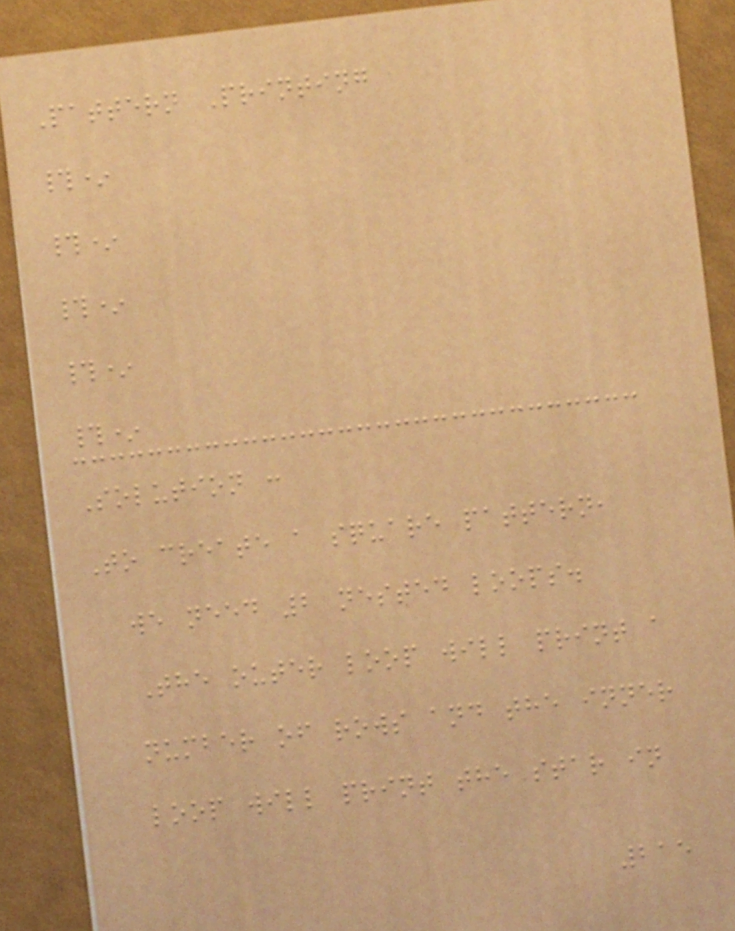Pattern Printing
#*
#*
#*
#*
#*
Solution :
To create a square pattern,
we need 2 nested loops.
The outer loop will print a
number of rows and the inner
loop will print the star in
215
